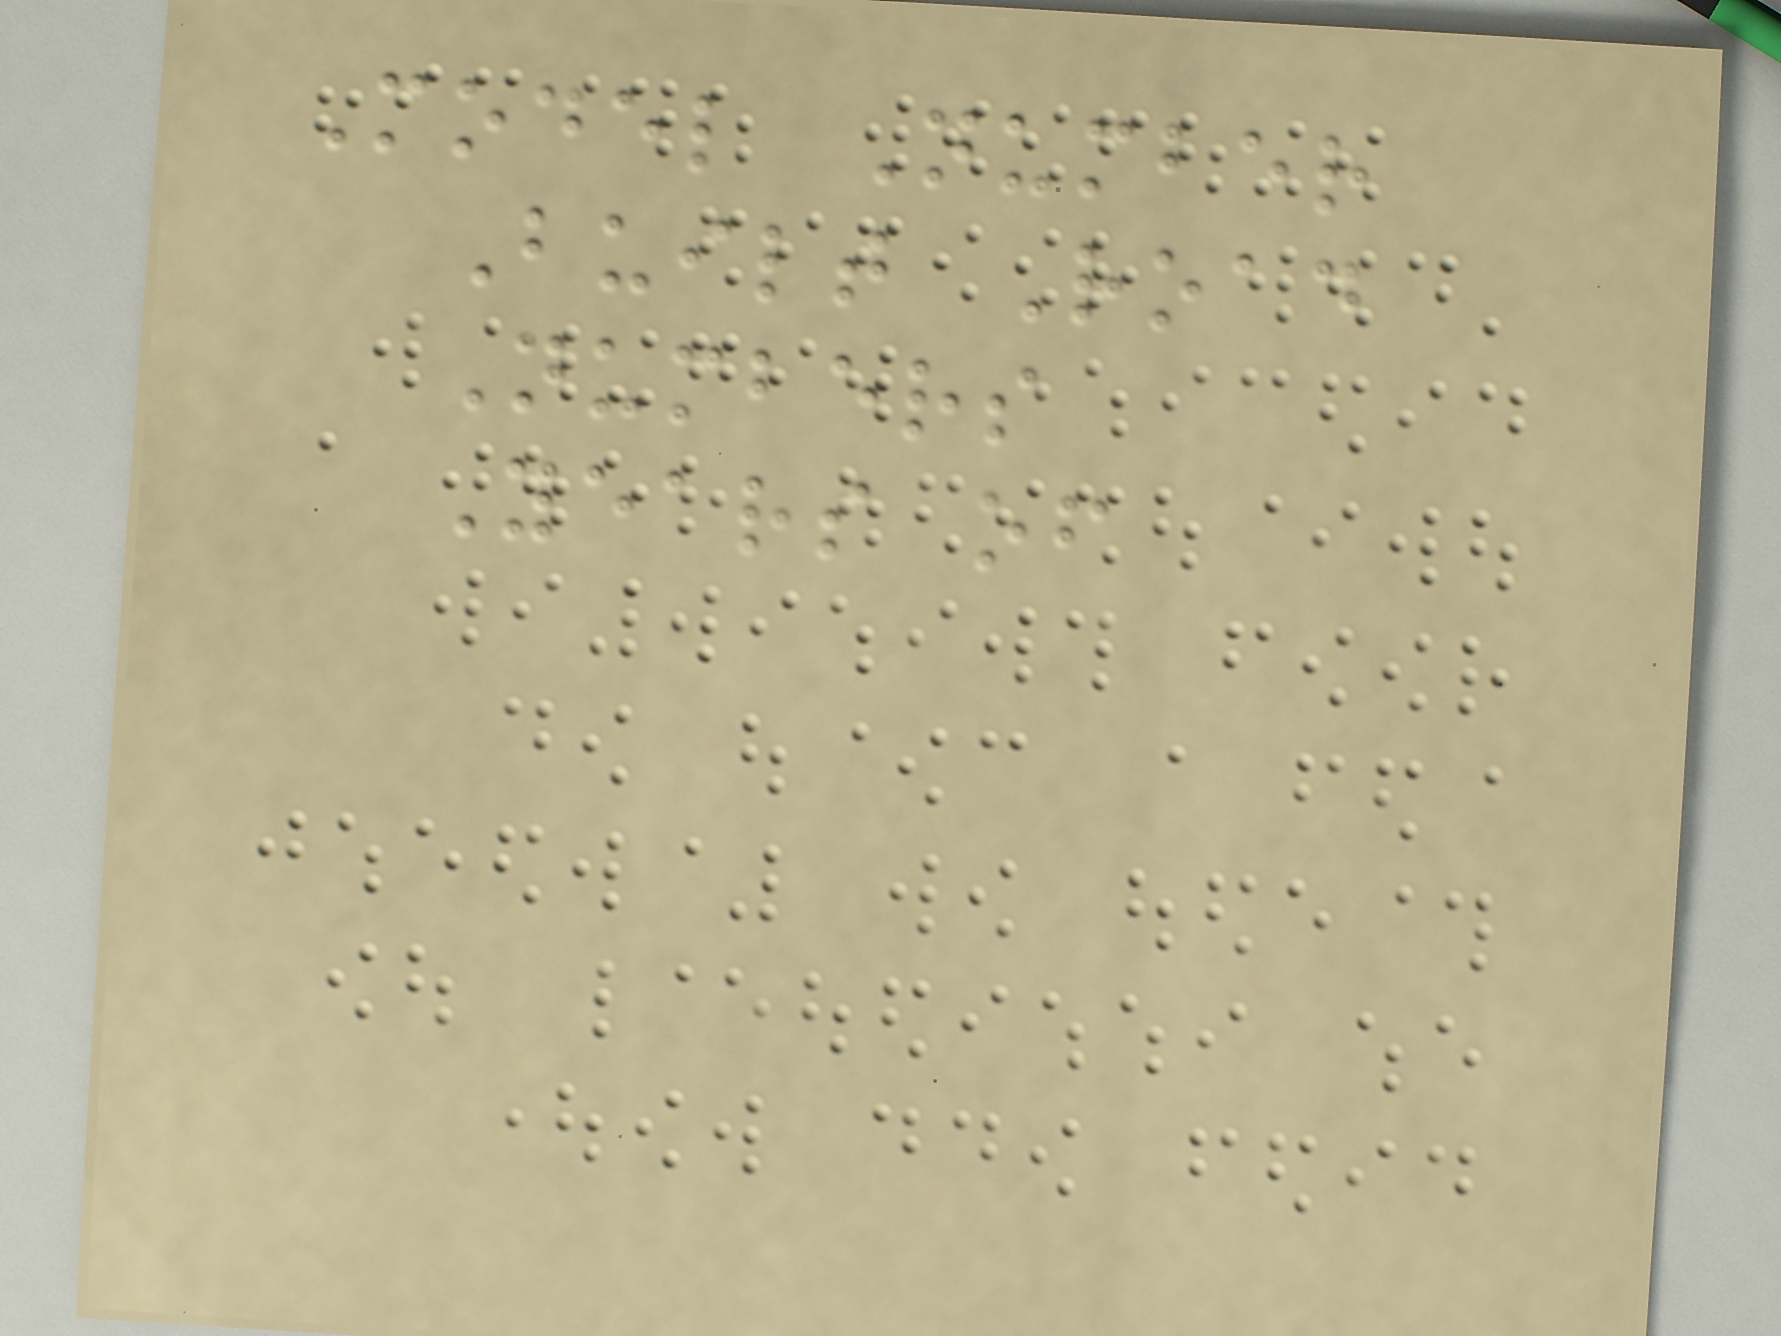Model Number
Built Road
Numbers
Years of
